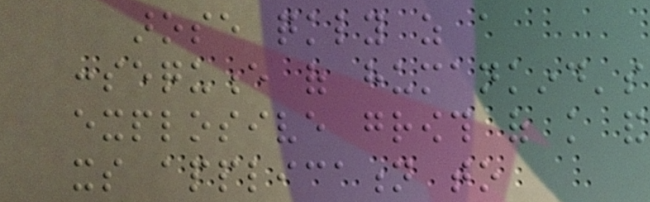arose quickly as a
consequence of humankind's
explosive growth of knowledge and
its application to
